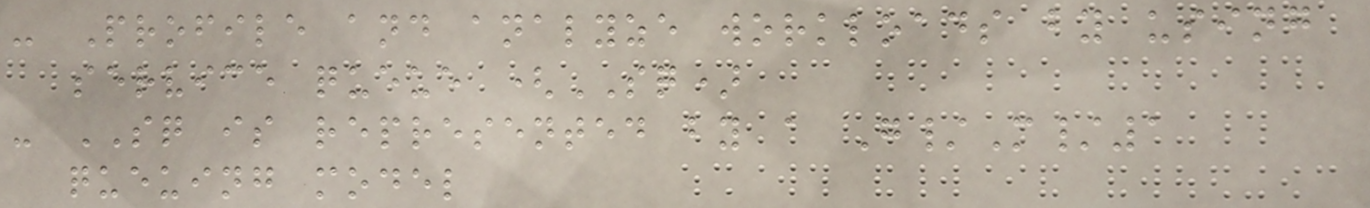- Profile and analyze workloads by using
service queue (SQ)
- SQ is represented by a G/M/1
queuing model
